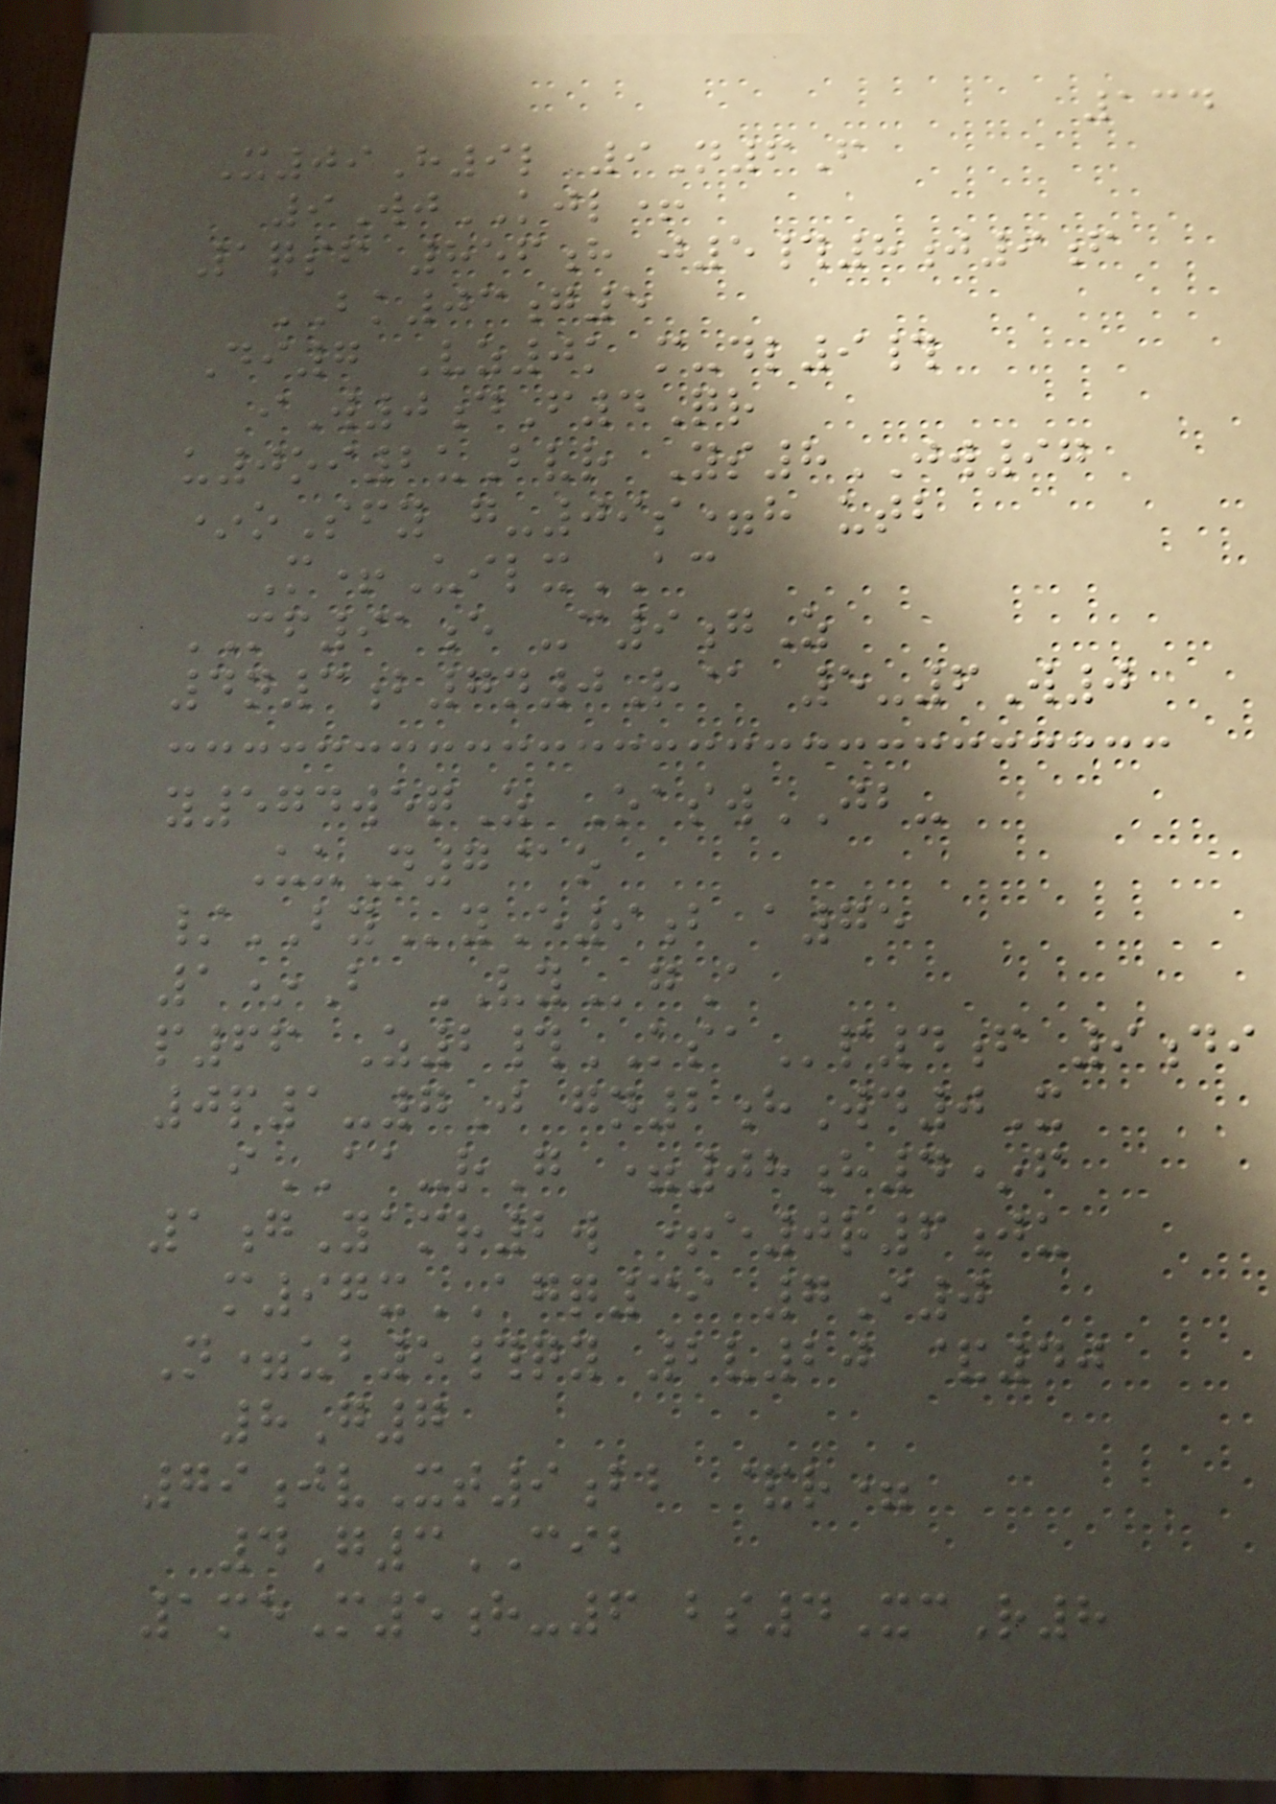134
X09H9l 9N6F
9WjKJL+
1qsf 856h j5#8j9f
BK03g5
Di7 Vz0k m-dl9#
iW0dF4Qr
u0oi2uBvr Ys8JW97
*oSfy g-09s=h utb
M+UilxAC
MF91e -c9gZ
4n3b7n0R@ 5-6W0
y574weqZ OaswJB-
UuN7@o
/BYyE9b a75
1*B VYgA
p66 Z2#KSAp4f 9di
0p1-7J gn2hWd0X
iAA-rG =08h4*f
1gYamr2w +e0r6ju
m97xAGQ39 7I0
N=ub5#qy 2v20 &40
8G7
79jvXt9bb &r=
4G3CIB
1meM5h-6 bs4XcR8
